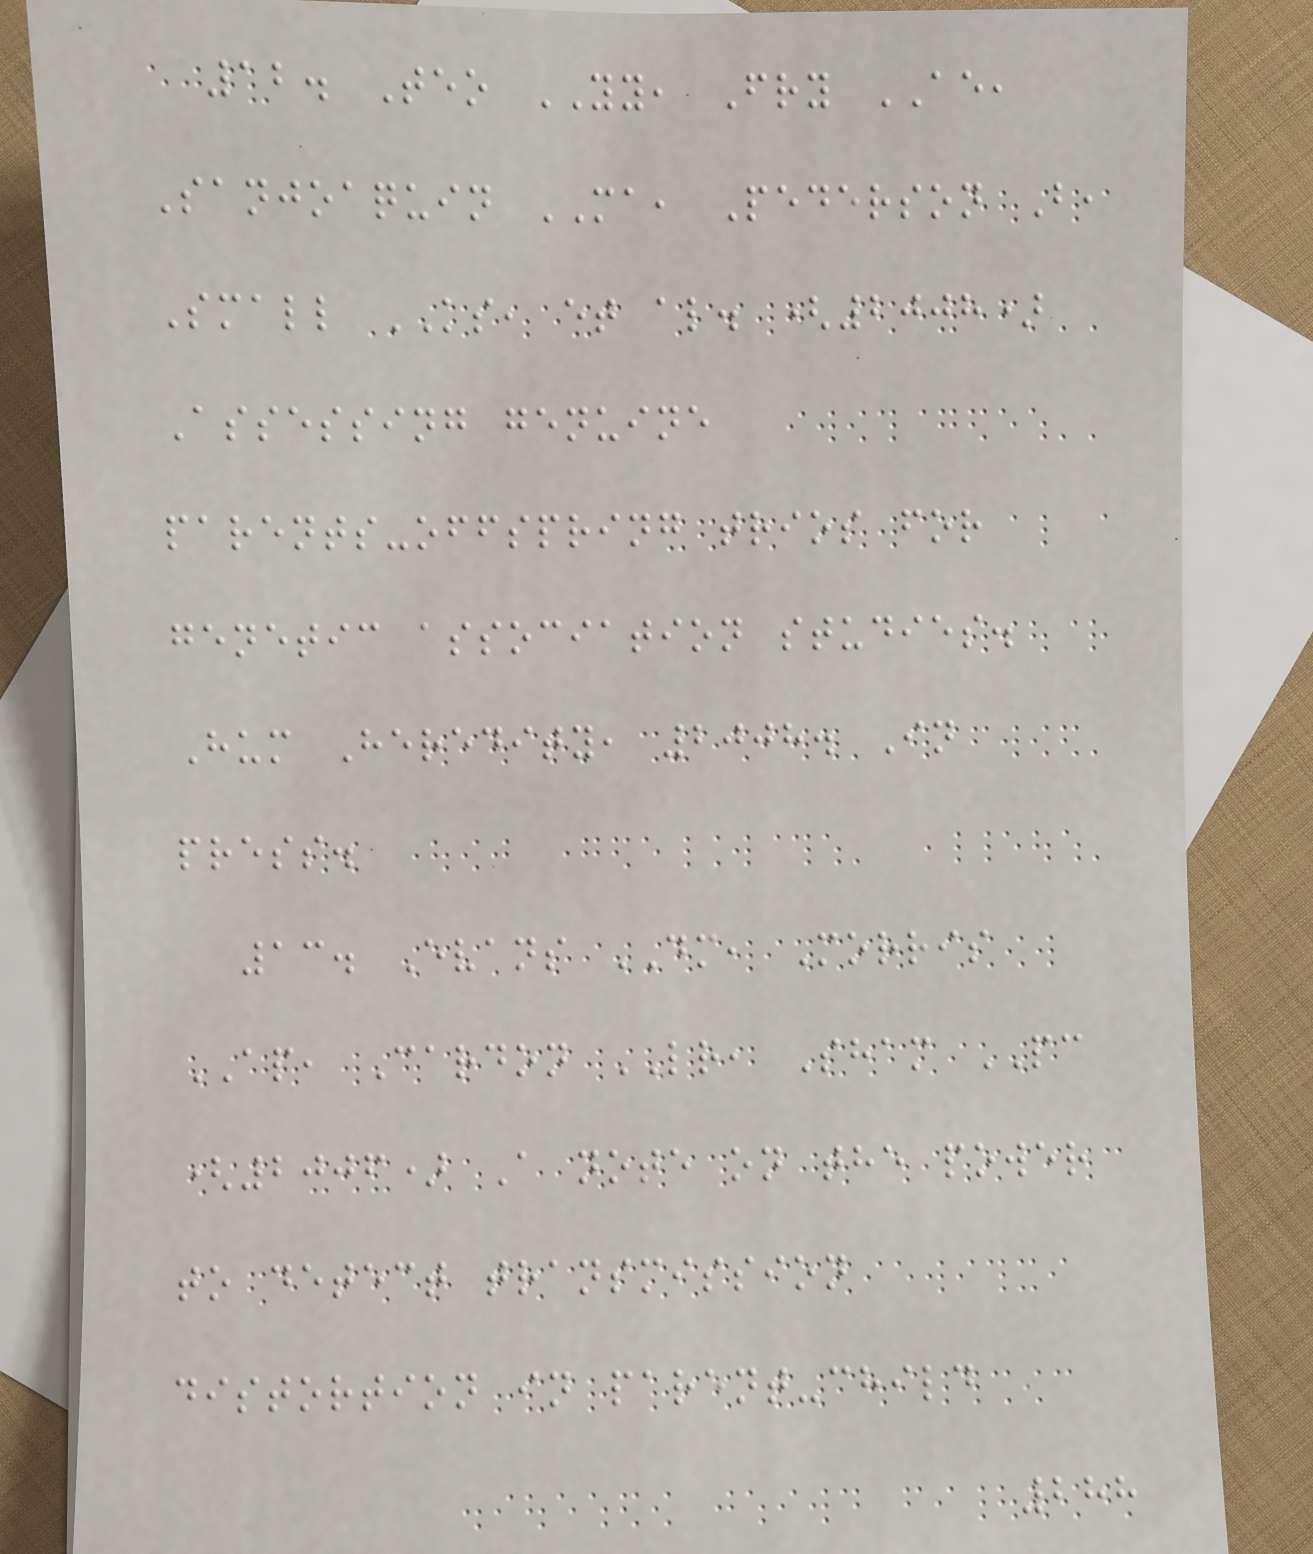12. Teo YY, Fry AE,
Sanjoaquin MA, Pederson B,
Small KS, et al. (2008)
Assessing genuine
parents-offspring trios for
genetic association studies.
Hum Heredity, 2008. In
press.
13. Evans DM, Morris
AP, Cardon LR, Sham PC
(2006) A note on the power
to detect transmission
distortion in parent-child
288
